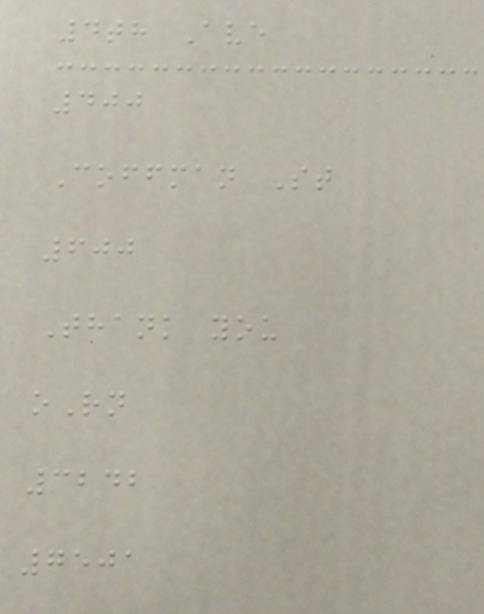4th Ave
400
Coffman St
600
Thank you
oRn
3242
7501
